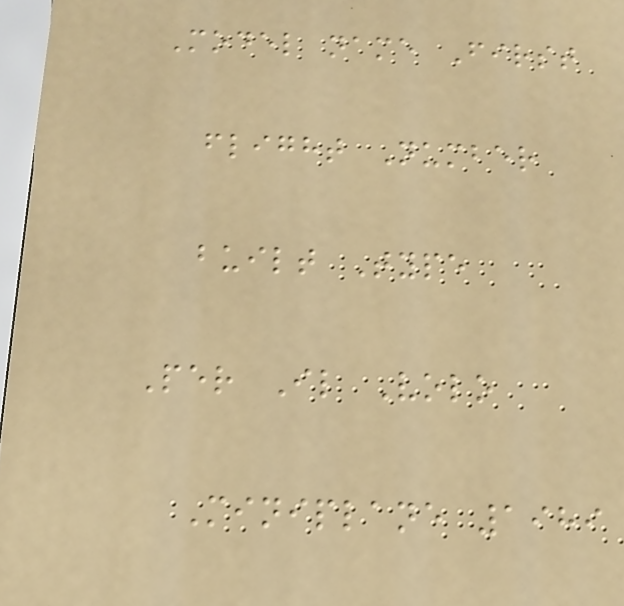Model name First
flight Number
built Type
Per Il Volo
Miniplane 1989
